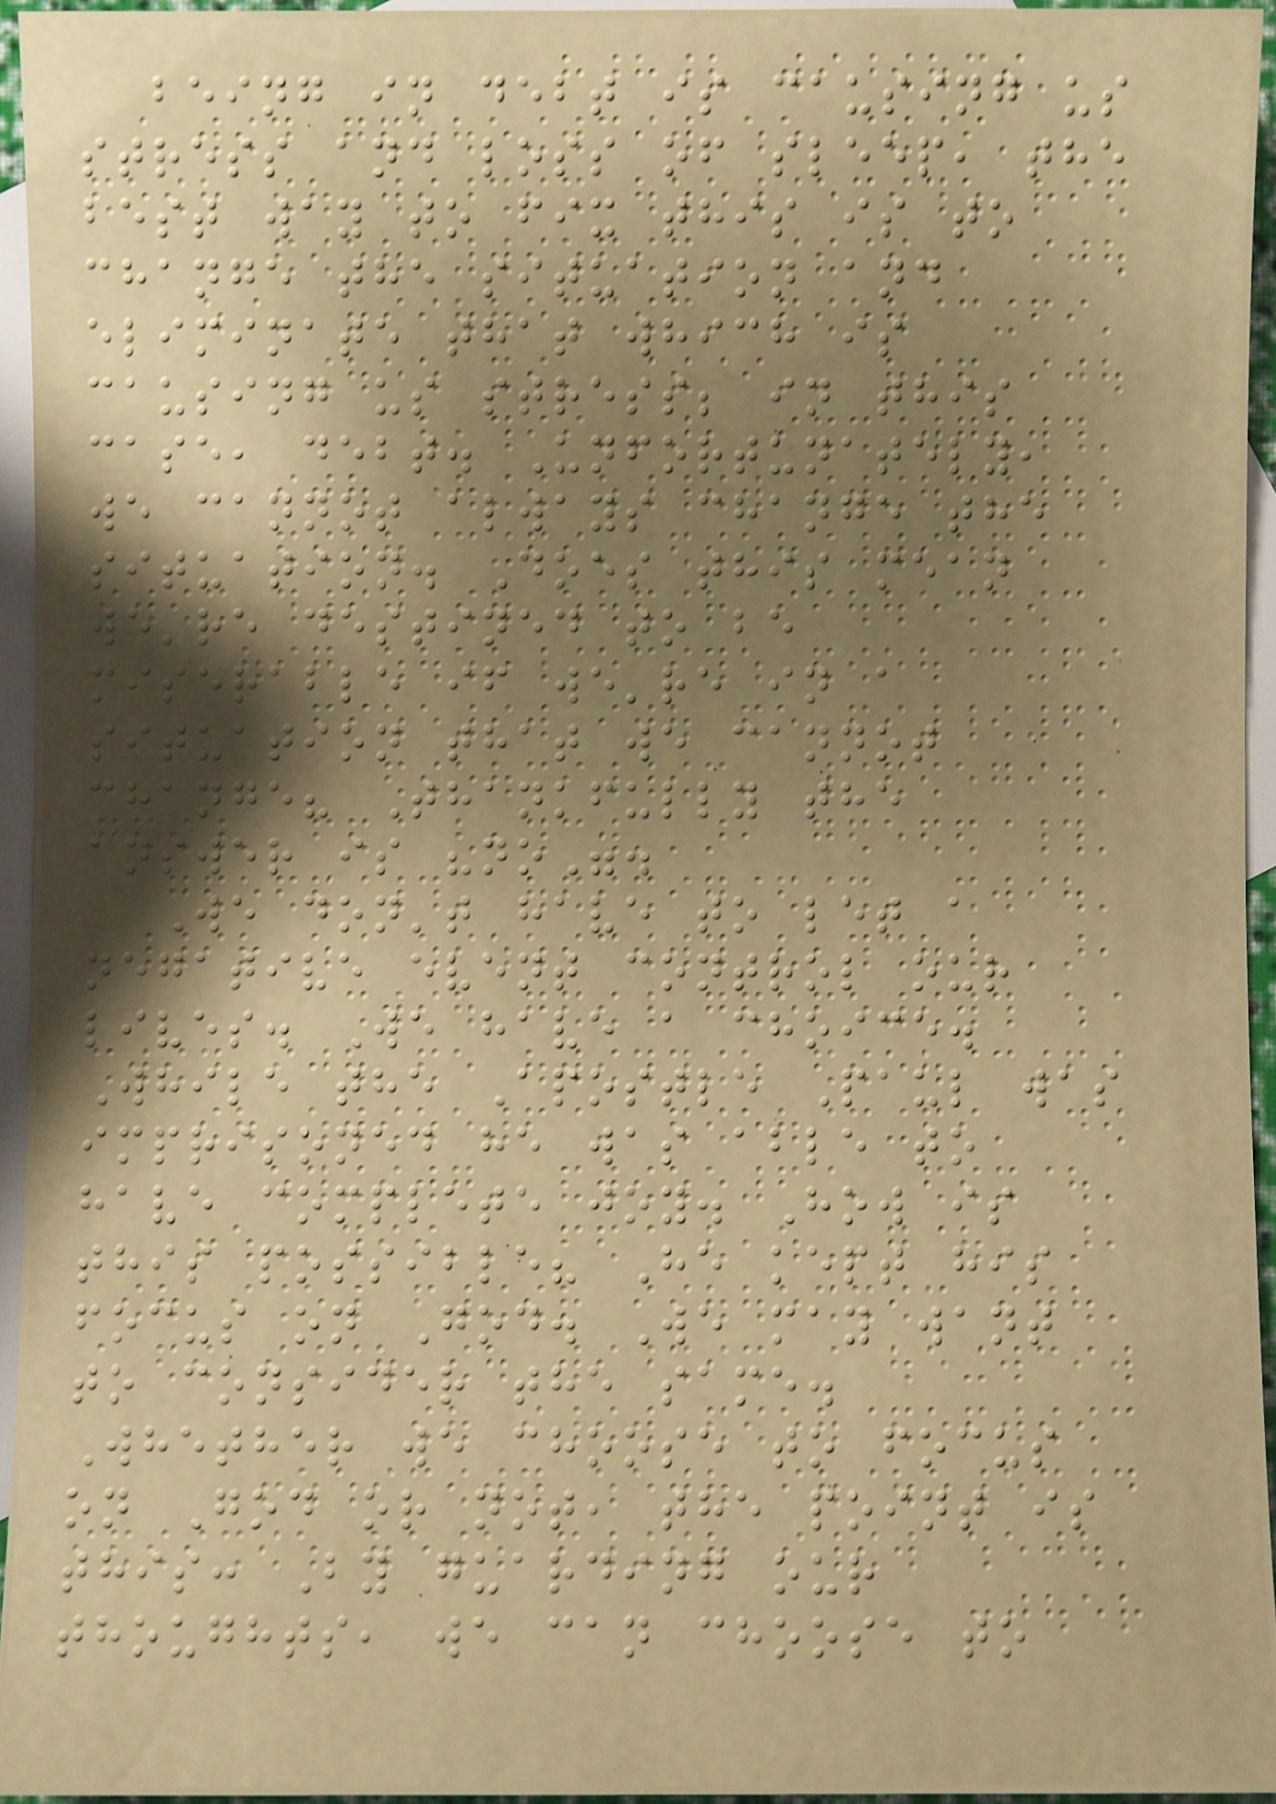being in debt is causing us
stress and loss of sleep, the
best way to fix this is to
change the situation and
eliminate that which is
causing us stress; in this
case, debt. Unfortunately,
we cannot always change the
situation. Does this mean
we're destined to be
miserable if we're in a
situation that we cannot
change? Thankfully the
answer is "no".
We don't have to let a
negative event control our
lives. We have a choice.
While the Apostle Paul was
imprisoned he was able to
have complete joy. How is
this possible? He kept his
focus on God. We may want
to consider the same.
Whether we choose to focus
on God or not, the point is
this: By guarding our
thoughts, we can choose to
